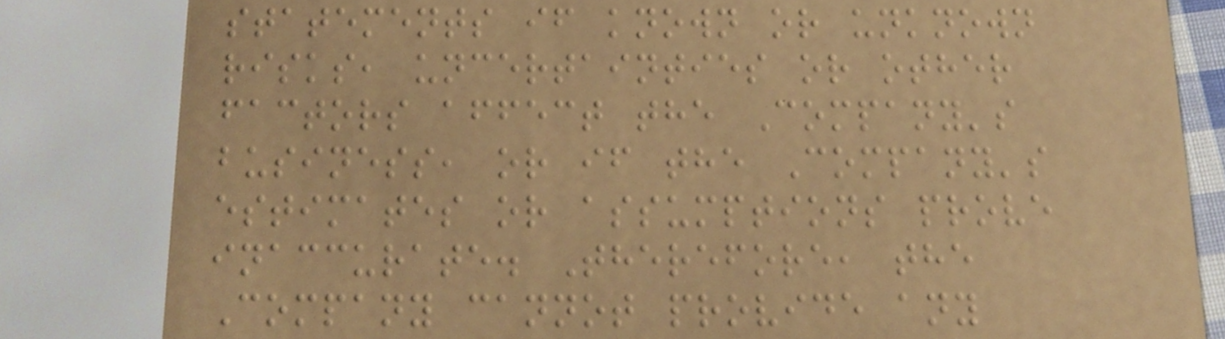statements if known or unknown
risks, uncertainties or other
factors affect the Company's
business, or if the Company's
estimates or assumptions prove
inaccurate. Therefore, the
Company cannot provide any
